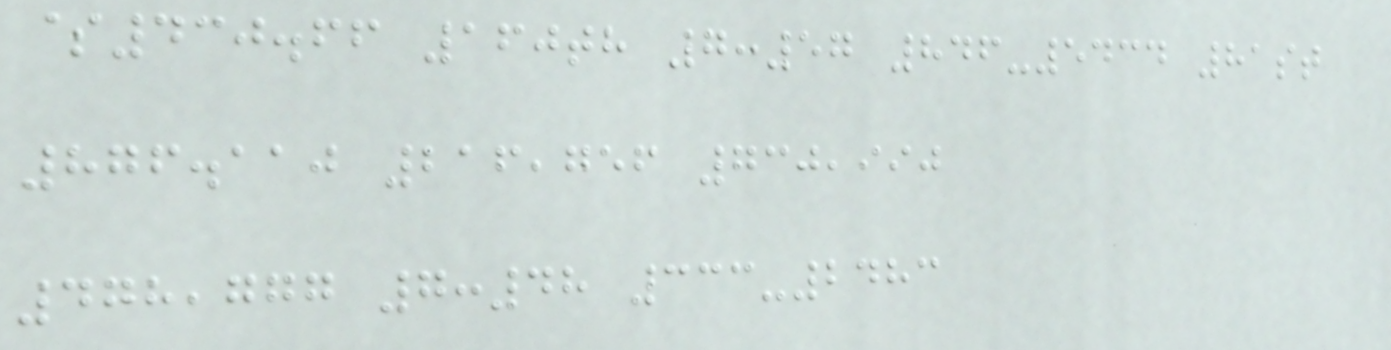$430.66 160th 7:57 846-5434 81st
876.110 216,756 730,990
478,777 7:48 333-2483
